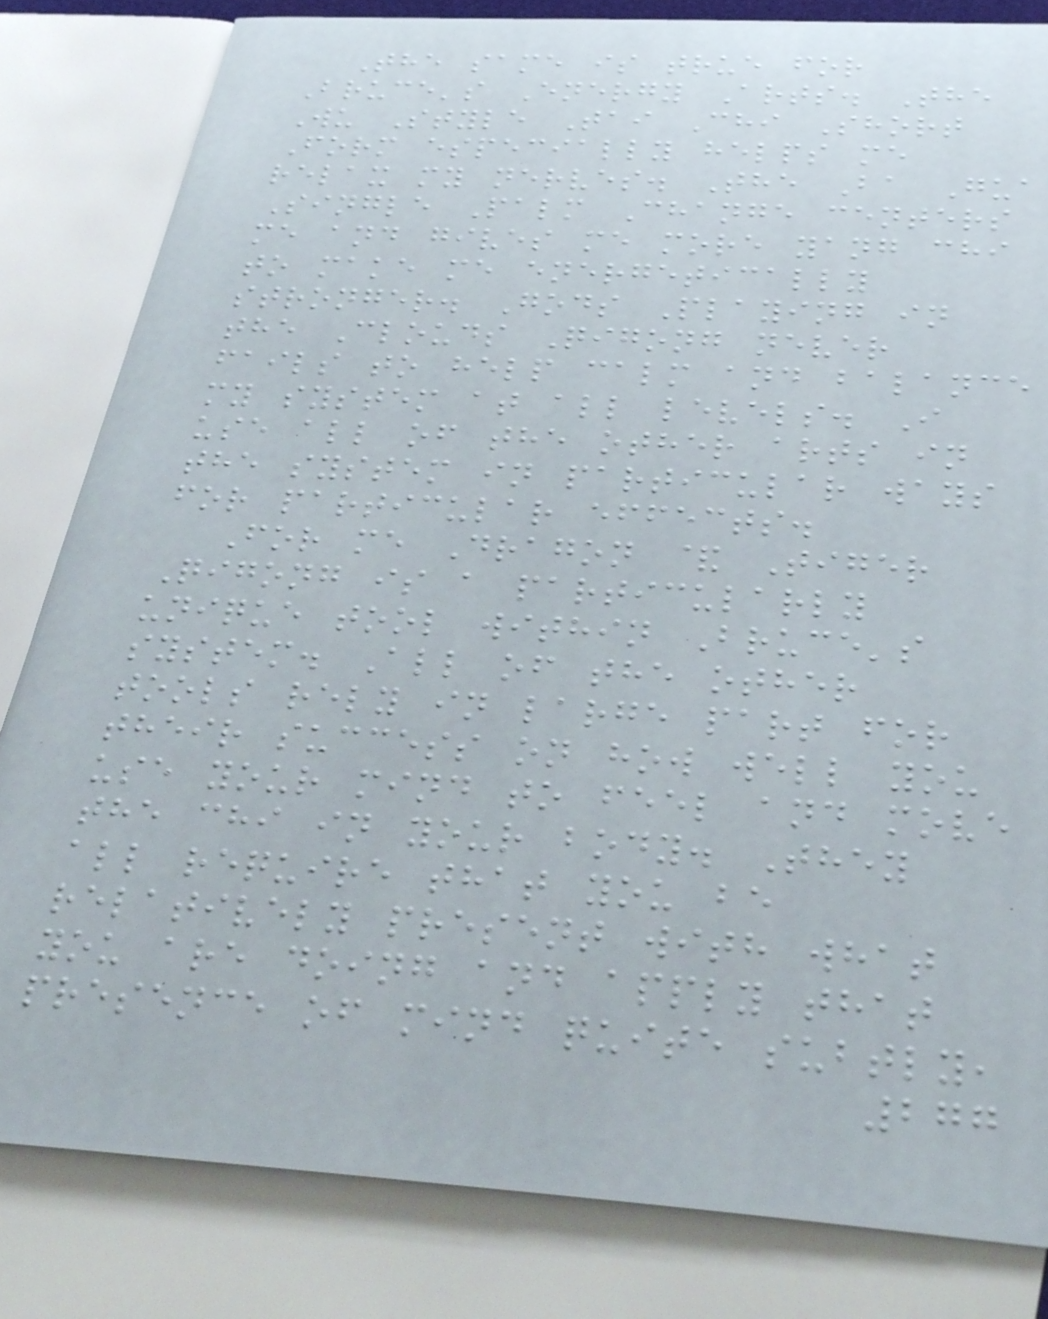The same is true for
Bruce's Energy Arts. The
Wu Style Tai Chi Short
Form especially helps me
relax my nerves. The Ba Gua
Single Palm Change centers
me and gives me more yang chi
to make me energetically
stronger. Gods Playing in
the Clouds Qigong never
fails to help calm and balance
my system at all levels. I
use all of the other arts in
the system in particular ways
for particular effects.
For me Dragon & Tiger
Qigong is a particularly
unique tool within Bruce's
system. All of the other
tools rely in large part for
their success on how well you
use your mind to feel and move
the chi in your body. They
all require that you be
relatively present with what
you are doing and apply that
presence of mind quite subtly,
277
